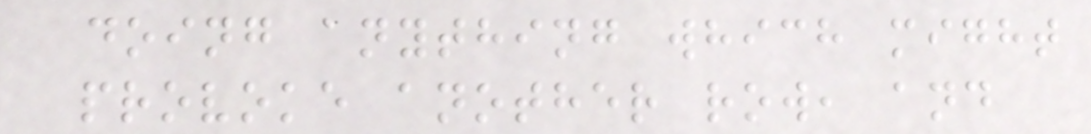doing anything which might
provoke another row, and
